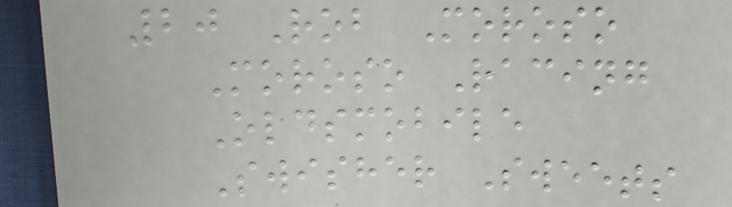20 Rob Moroso
Moroso Racing
Oldsmobile
Swisher Sweets
